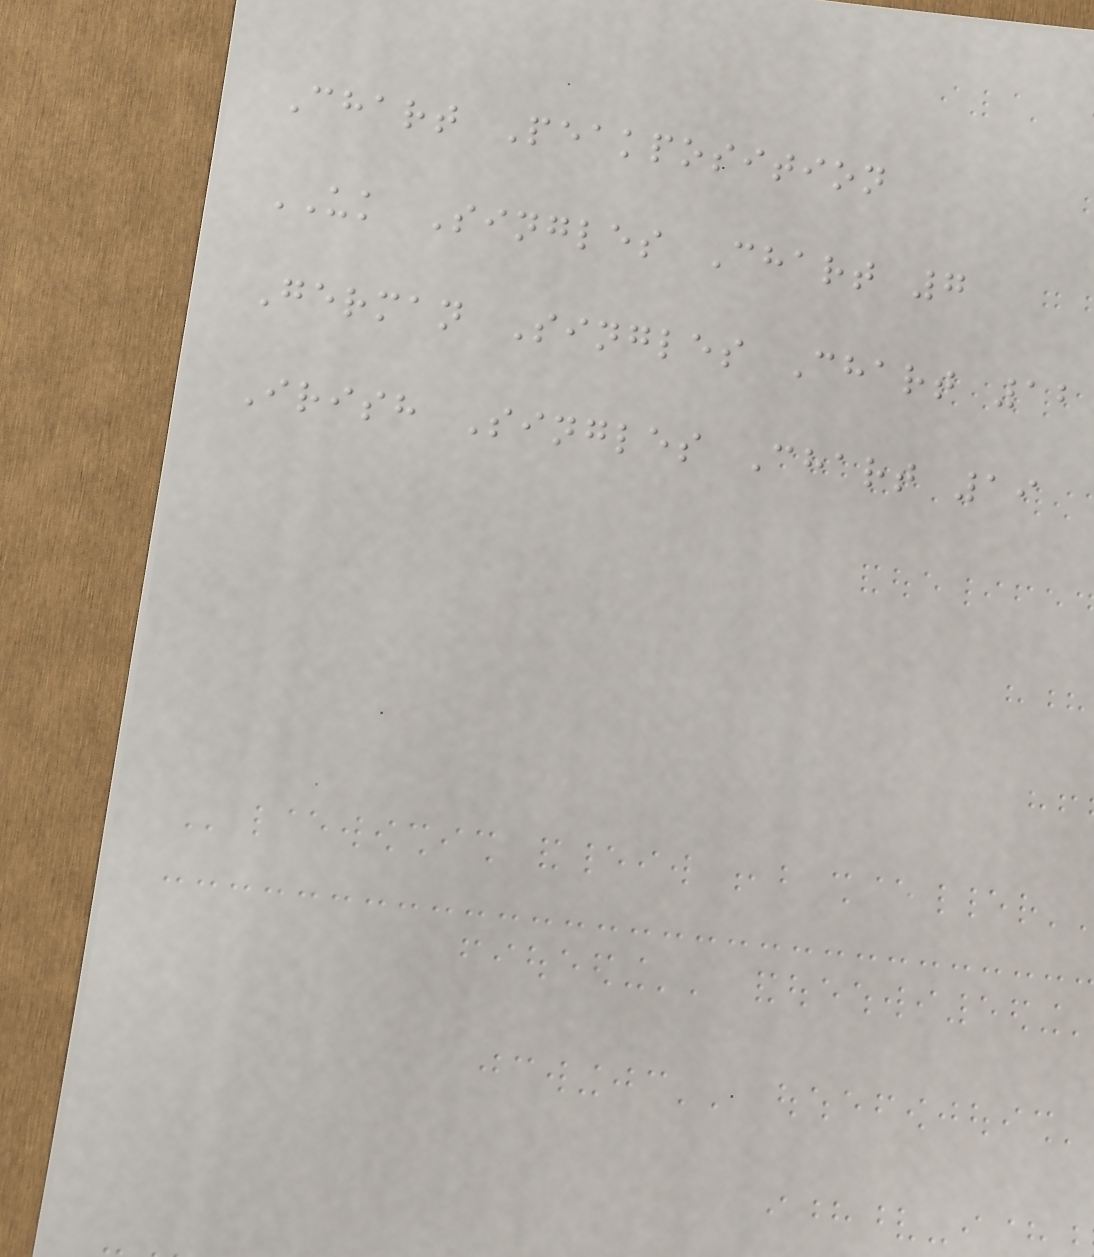Chart Peakposition
UK Singles Chart 7
German Singles Chart 12
Irish Singles Chart 19
